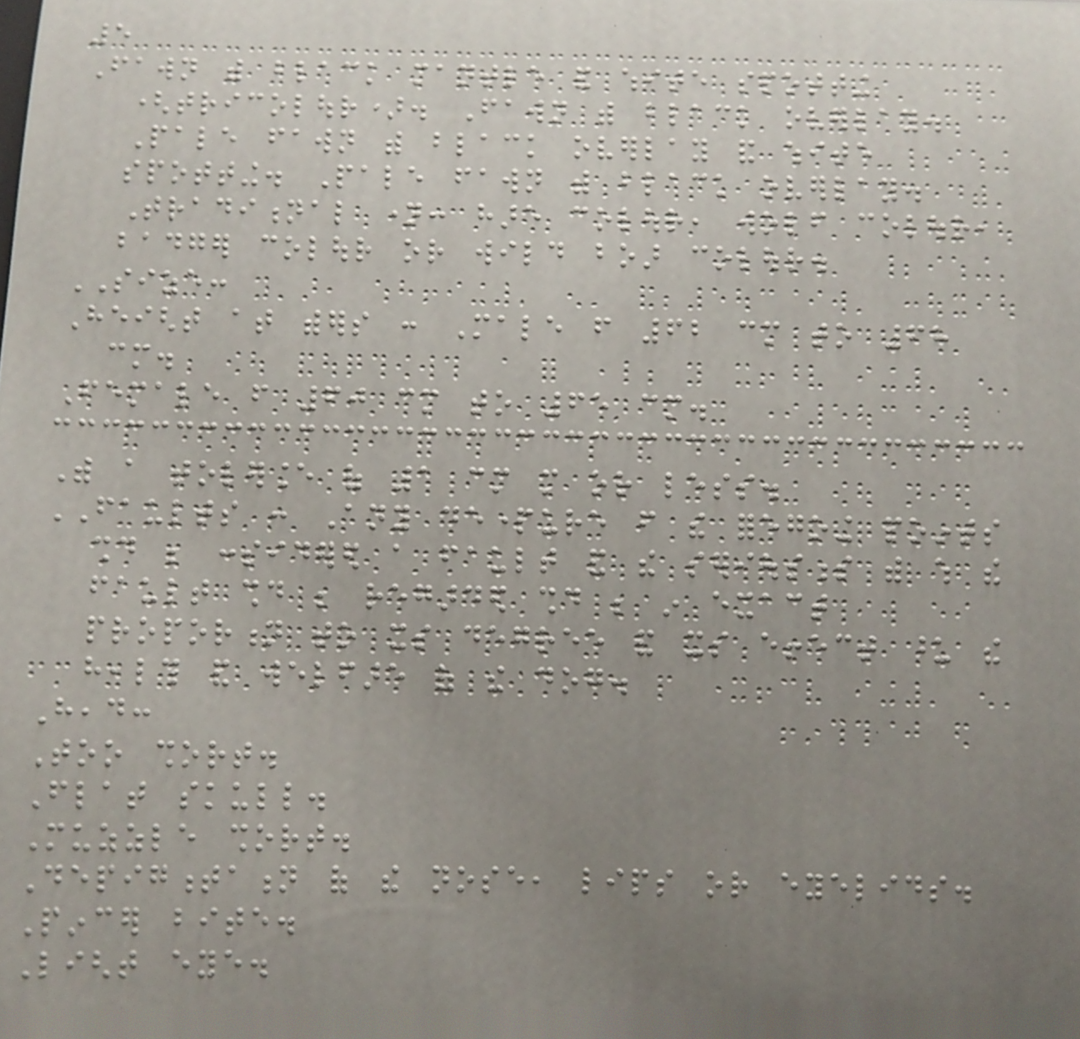5
Fawn with black mantle and white spotting
(tricolour). Fawn with black overlay.
Pale fawn with black overlay and white
spotting. Pale fawn with black overlay.
Traditional name: hare colour, wolf colour,
badger colour or wild boar colour.
SIZE:
Height at withers : Male from 62 cm to 68
cm.
Female from 60 cm to 65 cm.
With a tolerance of 1 cm more or less.
FAULTS : Any departure from the foregoing points
should be considered a fault and the seriousness with which the
fault should be regarded should be in exact
proportion to its degree and its effect upon the
health and welfare of the dog.
Head:
Too short.
Flat skull.
Muzzle short.
Depigmentation of the nose, lips or eyelids.
Pincer bite.
Light eye.
